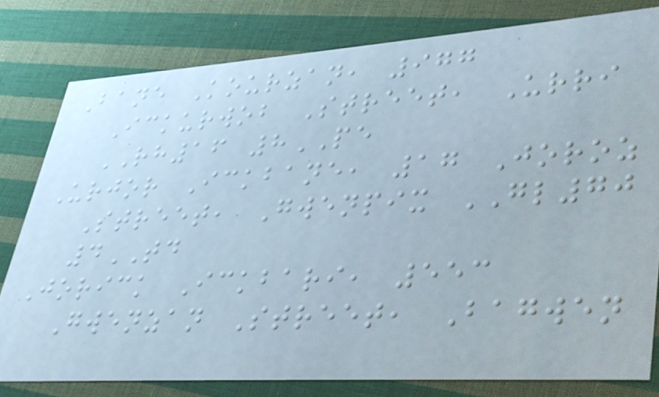Bane Kourzan, 977
Ickurwob Street, Urri
RH16 8PE
Urjor Ickbane, 17 Joroz
Street, Gwenpix GL70
4TD
Jorick Ickbari, 553
Gwenzan Street, Bagwen
